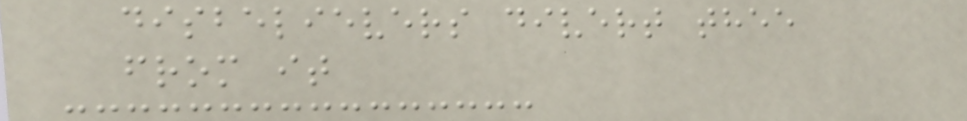disbelievers divert thee
from it
